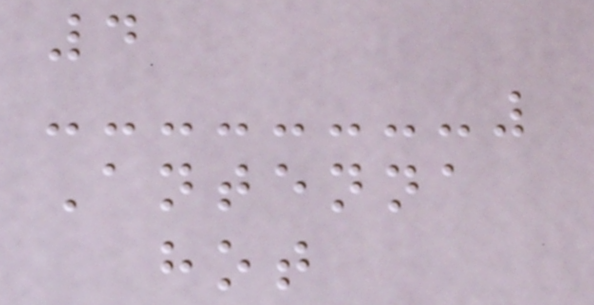4
Antenna
hot
